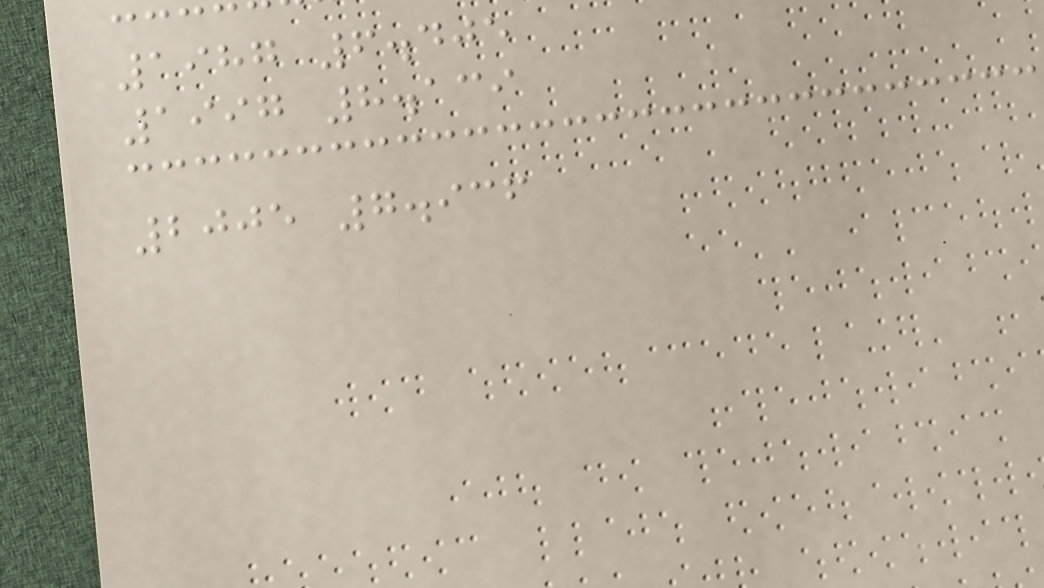1987 6.405
1997 8.139
2005 7.936
